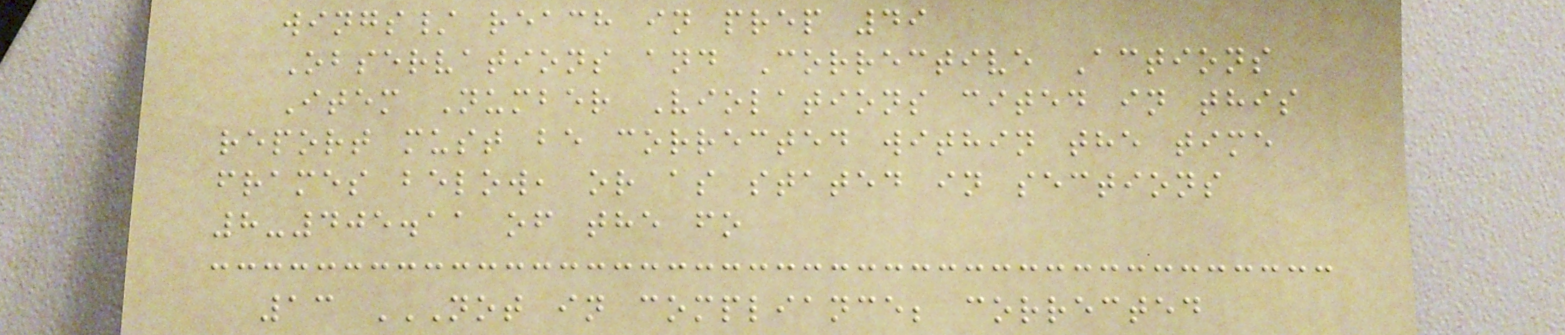wings/ reach in prep 49
Observations and Corrective Actions
Item Number Violations cited in this
report must be corrected within the time
frames below, or as stated in sections
8-405.11 of the fo
13 NOT IN COMPLIANCE; CORRECTED
